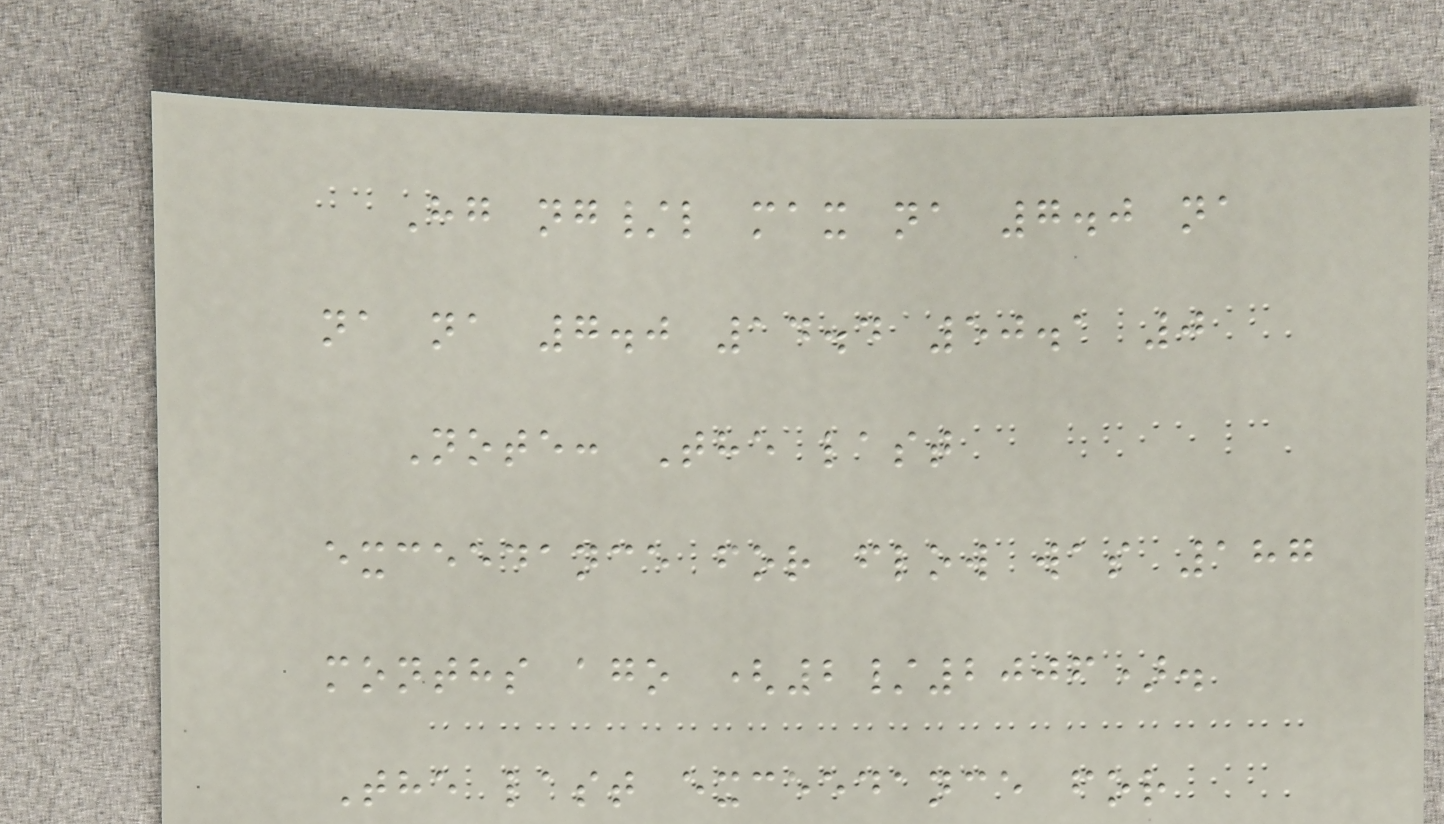Hg ng/l max na 7.0 na
na na 7.0 14.4 50.1 0
Note: The last
exceedance for flow was 187
months ago (2/2006).
The last exceedance for
